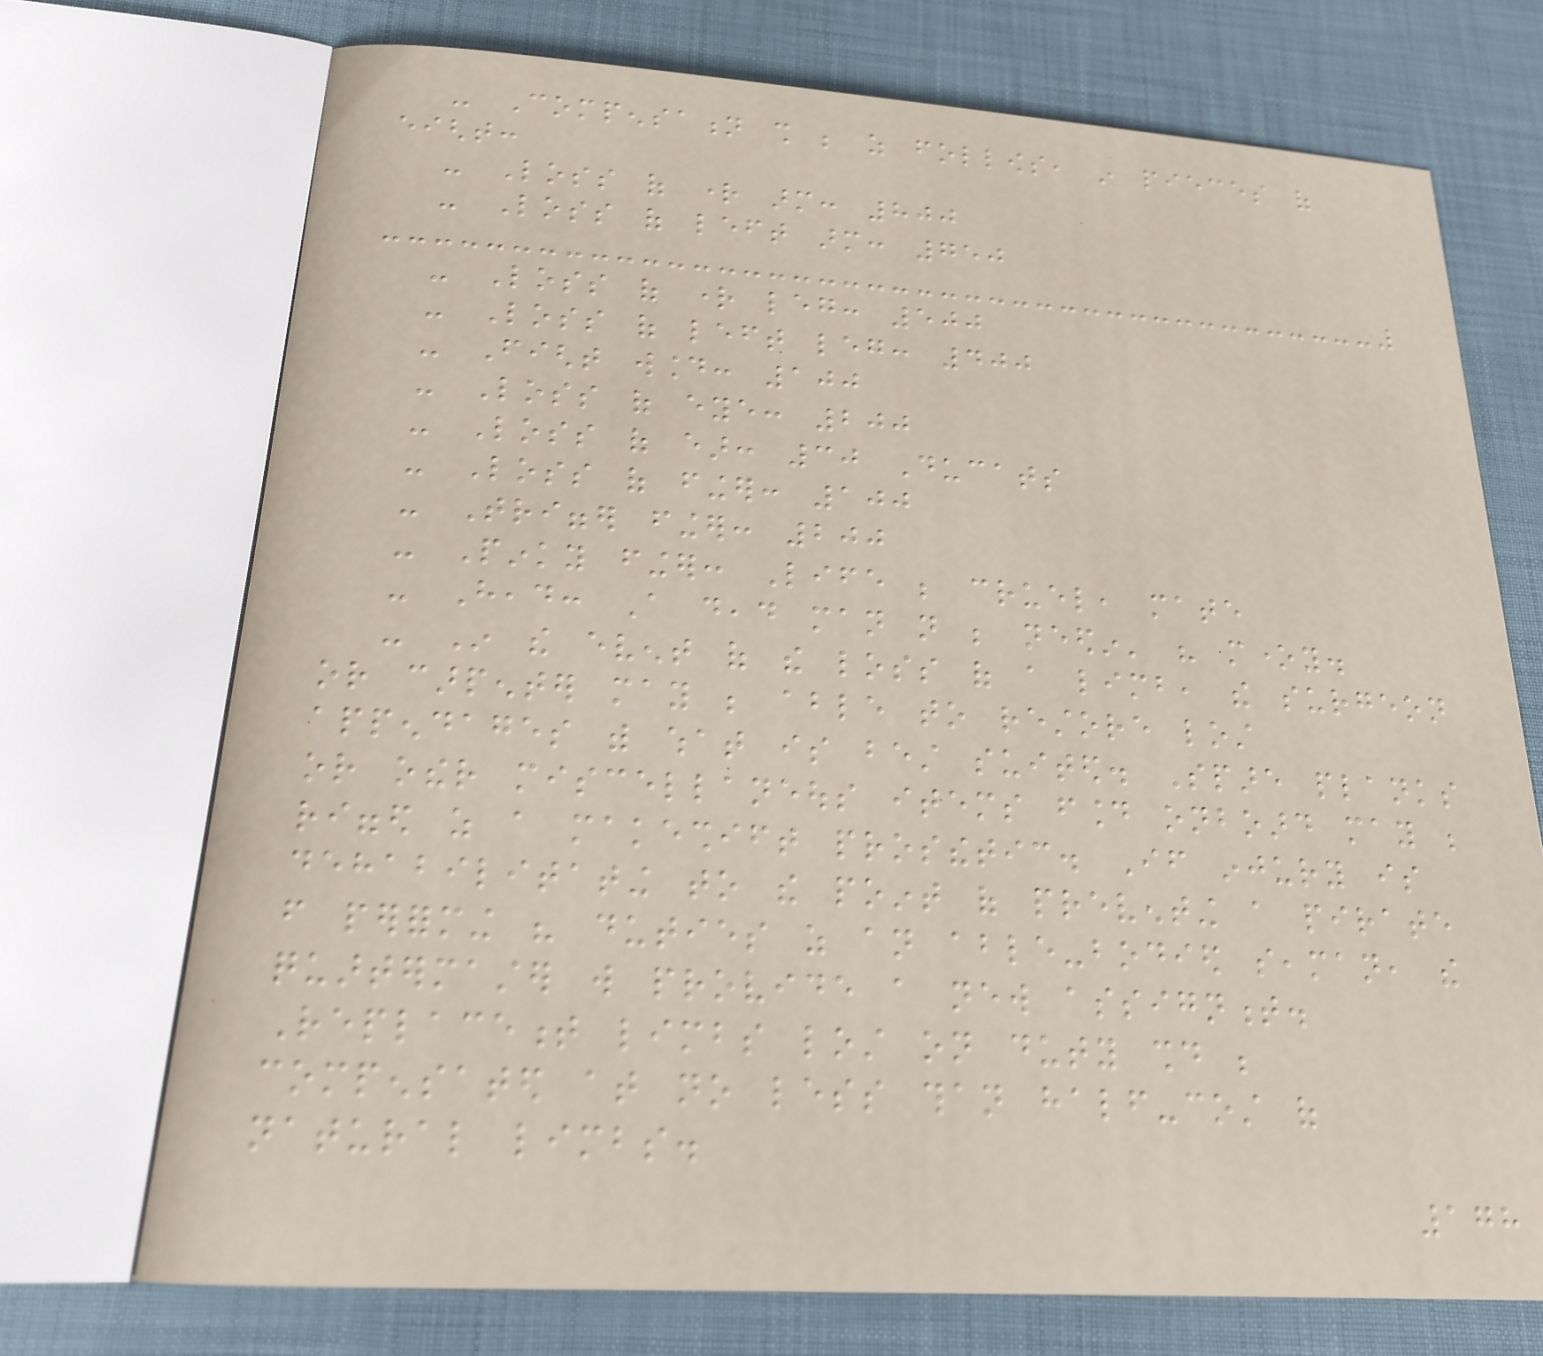- Compensation shall be as follows, in pieces of
eight:
- Loss of right arm: 800
- Loss of left arm: 750
- Loss of right leg: 500
- Loss of left leg: 400
- Fight wound: 100
- Loss of eye: 200
- Loss of ear: 30 Ducats
- Loss of finger: 100
- Trigger finger: 200
- Pinky finger: Life be cruel, mate
- Head: A dead man not be needin' his money.
- In the event of the loss of a limb, the surgeon
or carpenter may be able to restore lost
appendages with what is best suited. Spare planks
or other miscellaneous items found onboard may be
rigged as a makeshift prosthetic. If injury is
dehabilitating to the point of preventing a pirate
from performing his duties as an able-bodied seaman, the
quartermaster will provide a new assignment.
Replacement limbs lost on duty should be
compensated at no less than half-cost of
natural limbs.
178
